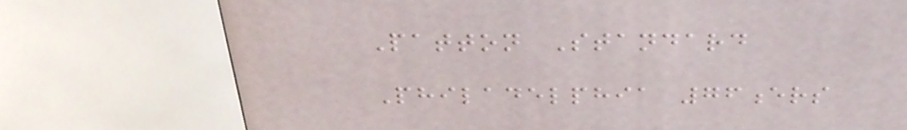Patton Standard
Philadelphia 76ers
